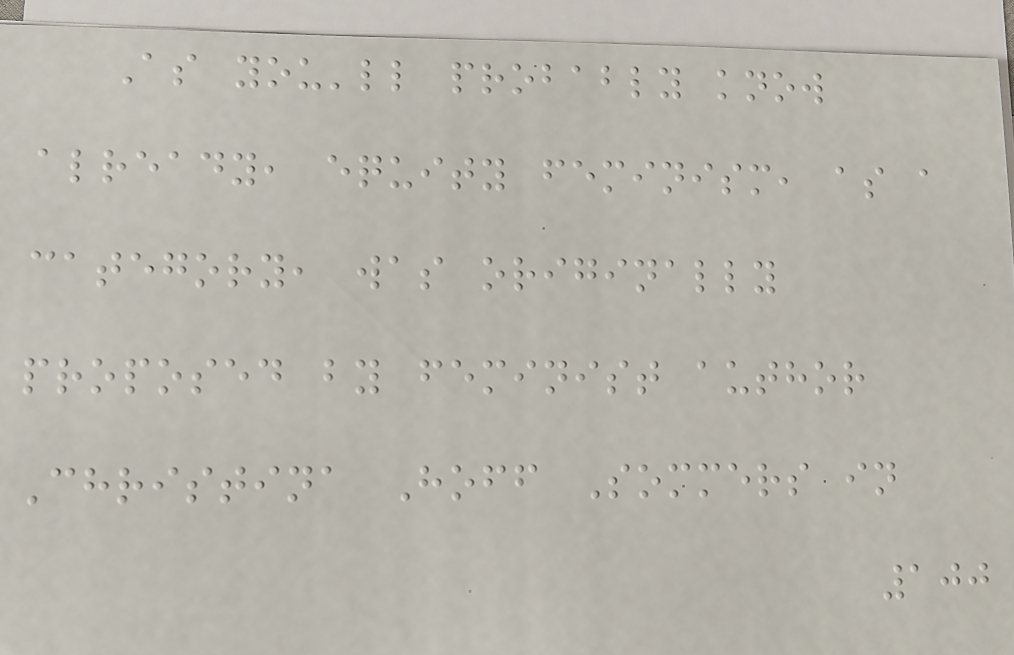As you'll probably know
already, equity feminism, as a
category, was originally
proposed by feminist author
Christina Hoff Sommers in
100
